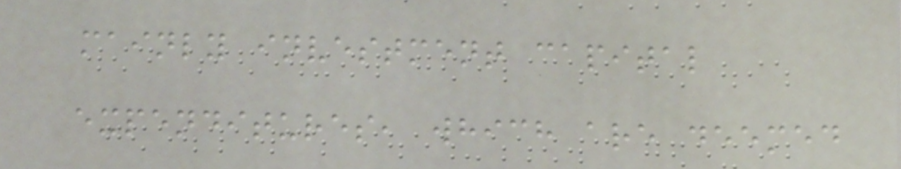mainly investment capital
expenditures, which are deemed
